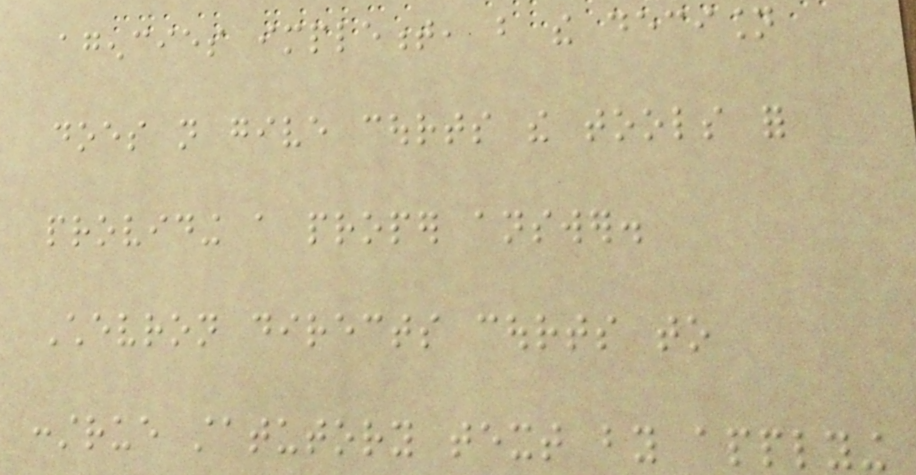agencies implement, but the decision
does not give courts the tools for
providing a proper answer.
Chevron directs courts to
construe statutory text by applying
